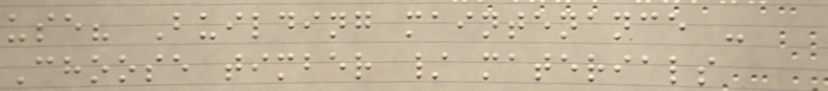use? Building maintenance -
Choose timber / materials
